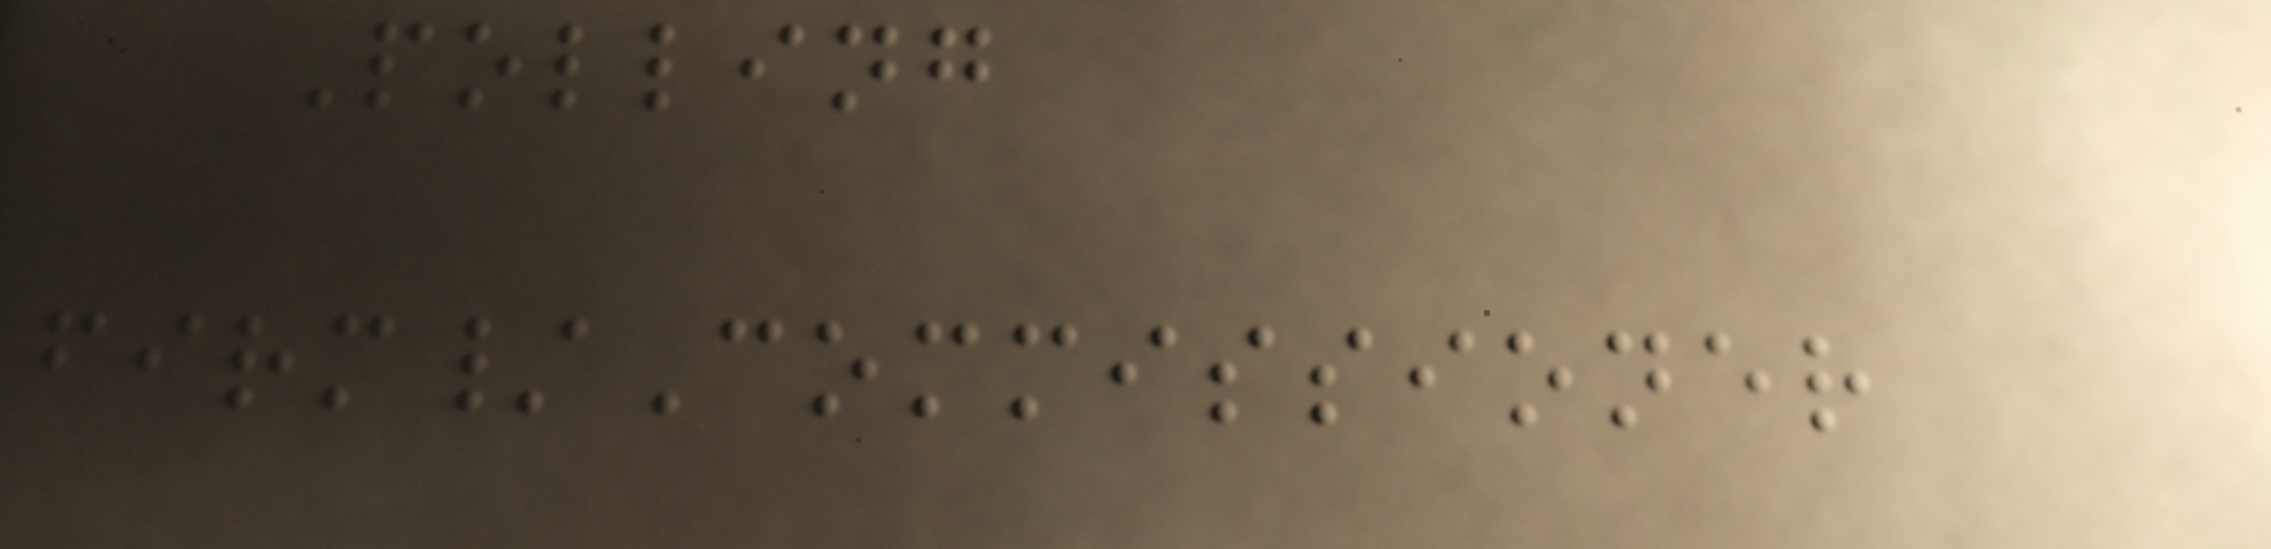Polling
firm/Commissioner
